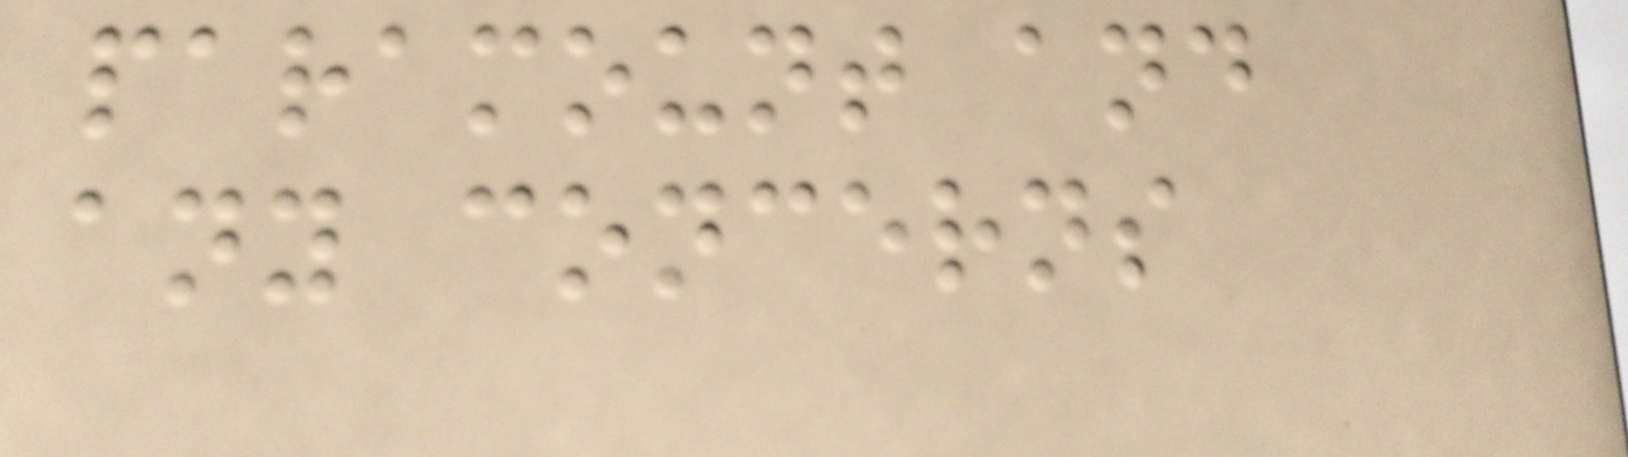paramount and
any concerns
